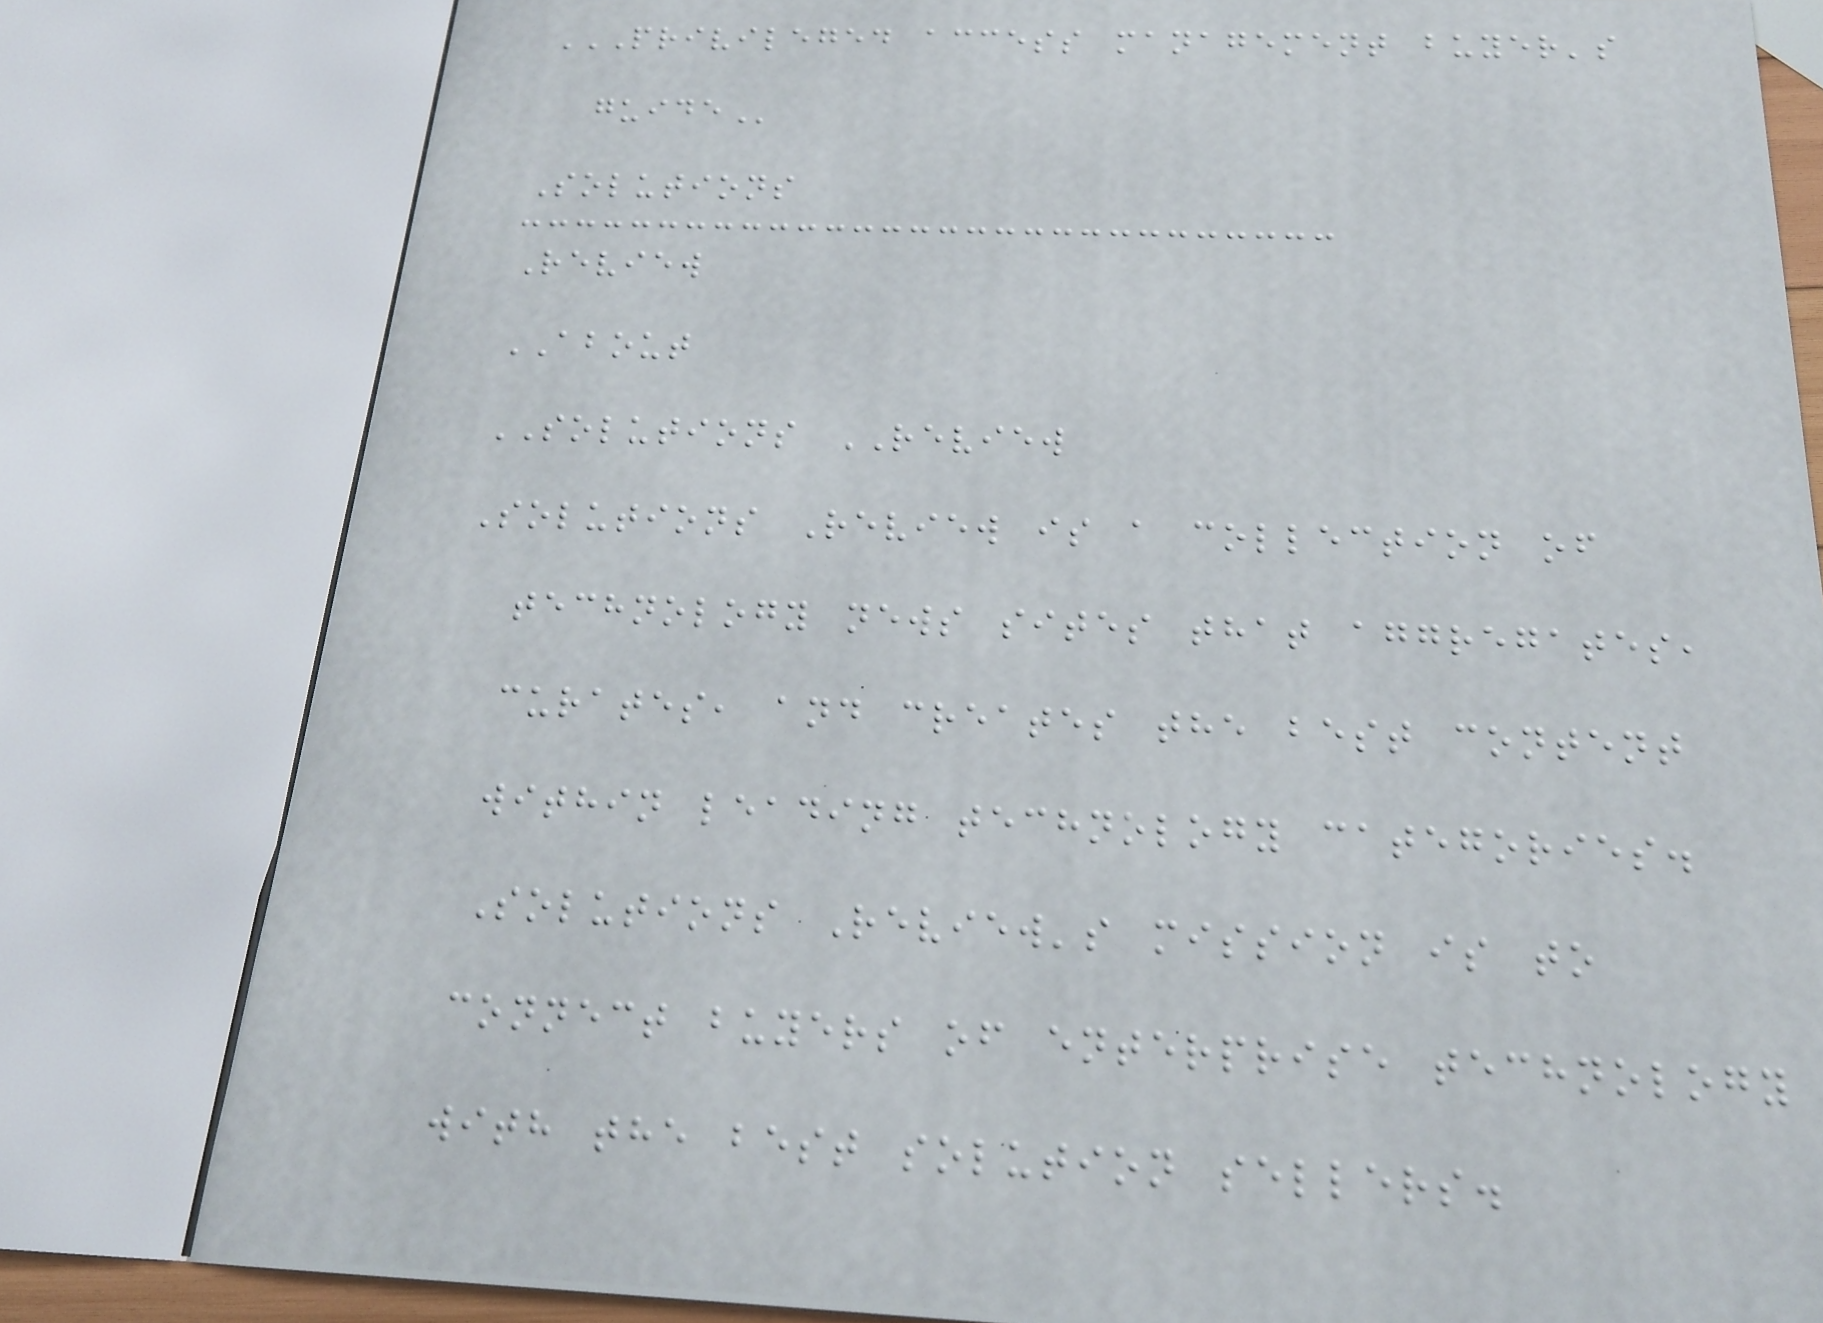PRIVILEGED ACCESS MANAGEMENT BUYER'S
GUIDE
Solutions
Review
ABOUT
SOLUTIONS REVIEW
Solutions Review is a collection of
technology news sites that aggregates,
curates, and creates the best content
within leading technology categories.
Solutions Review's mission is to
connect buyers of enterprise technology
with the best solution sellers.
